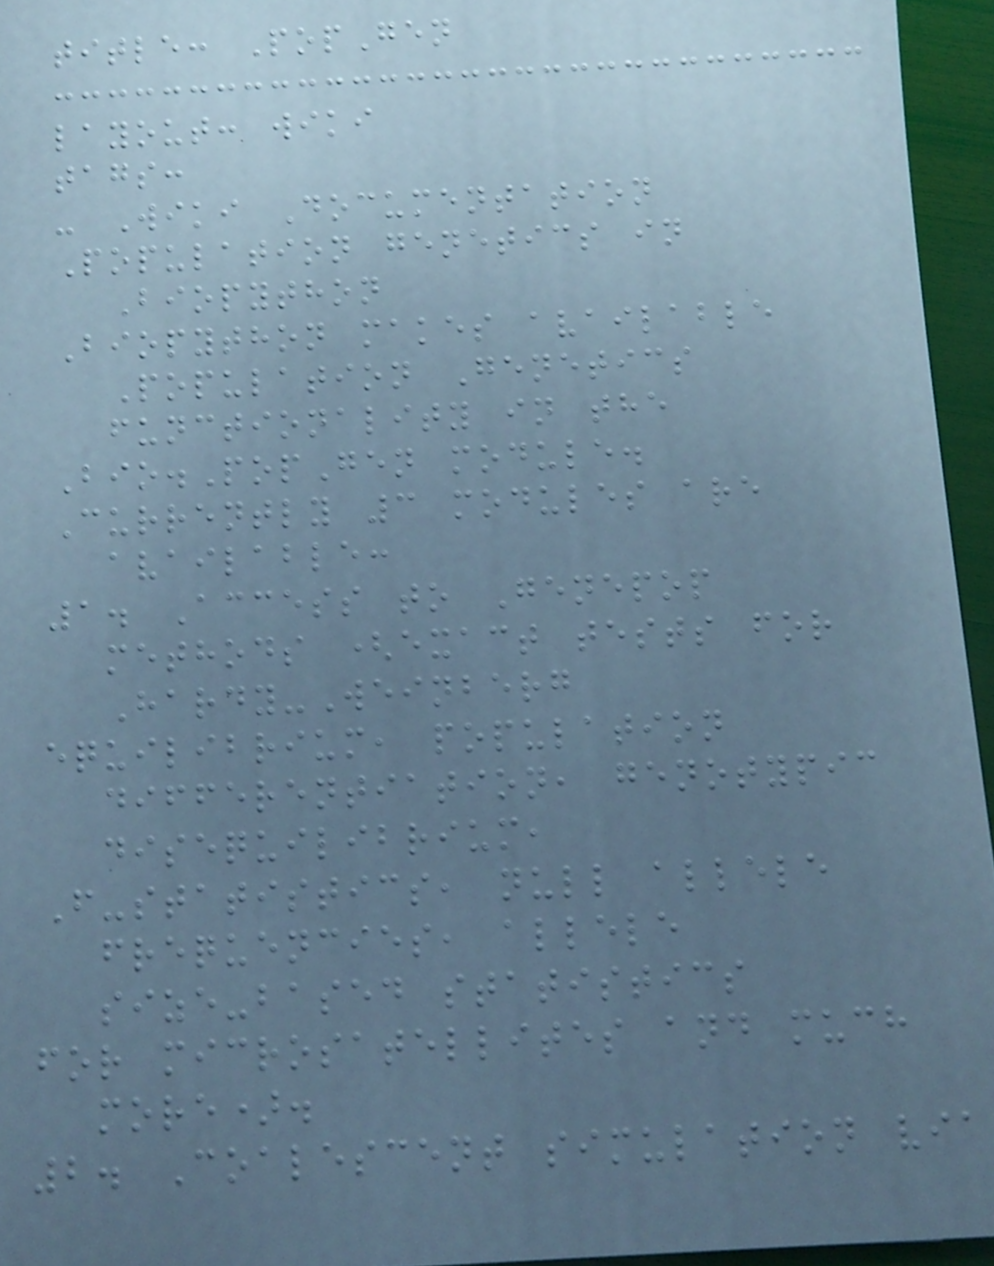title: PopGen
layout: wiki
tags:
- Wiki Documentation
Population genetics in
Biopython
Biopython makes available
Population Genetics
functionality in the
Bio.PopGen module.
Currently 3 modules are
available:
1. Access to Genepop
methods (exact tests for
Hardy-Weinberg
equilibrium, population
differentiation, genotypic
disequilibrium,
F-statistics, null allele
frequencies, allele
size-based statistics
for microsatellites and much
more).
2. Coalescent simulation via
